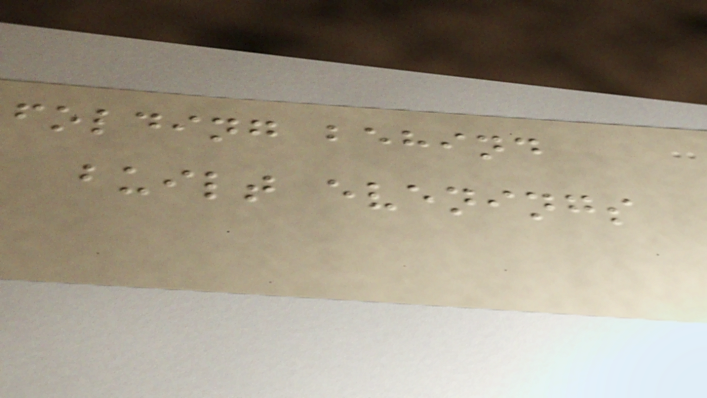folding behind
built evenings
